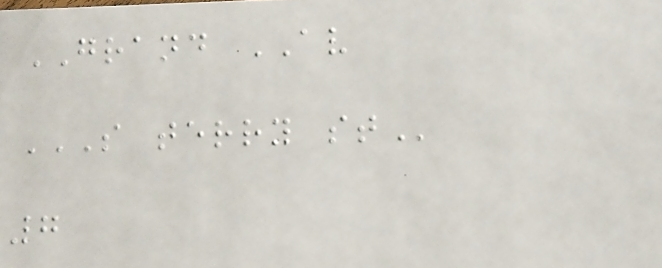GRAND AV
S TERRY ST
7
